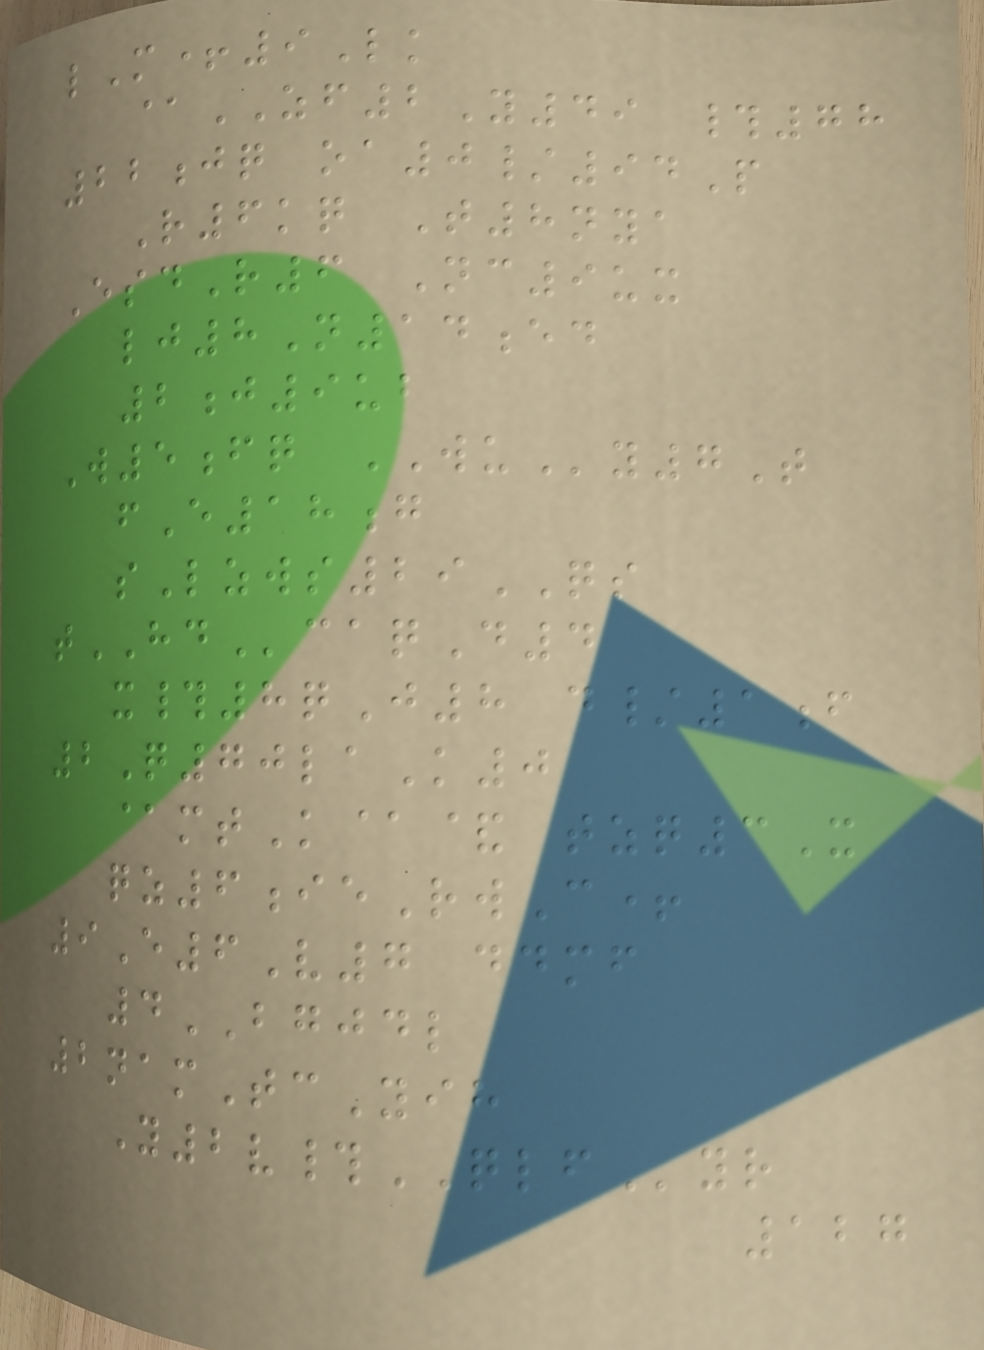lM+9Lk
@ZF2Y49 #78
22jq oa0/94P
R6kq T8nya
EsdR6 Nc9ux
lj8N14ed
2j9ub
W5fq WUy7T
fE18g
sLzws29QS
tHDcaqD4
x#8qJ8 d/1f
2Q70laK0
@mtK@& tzq3X
qz6ieRwC+
9E6V7 ddmf
4BGJDL
2namTcYih
Y2v#QLFyr
127
